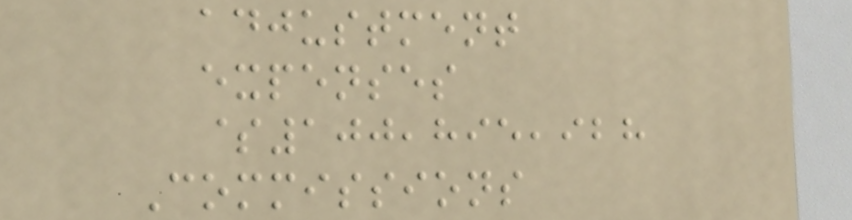adjustment
expenses
$100,895,928
Commissions
